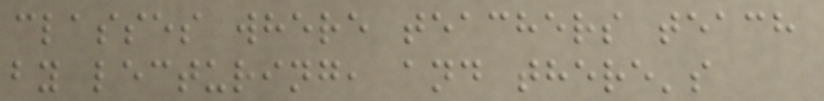classes where teachers teach
by lecturing, and there's
